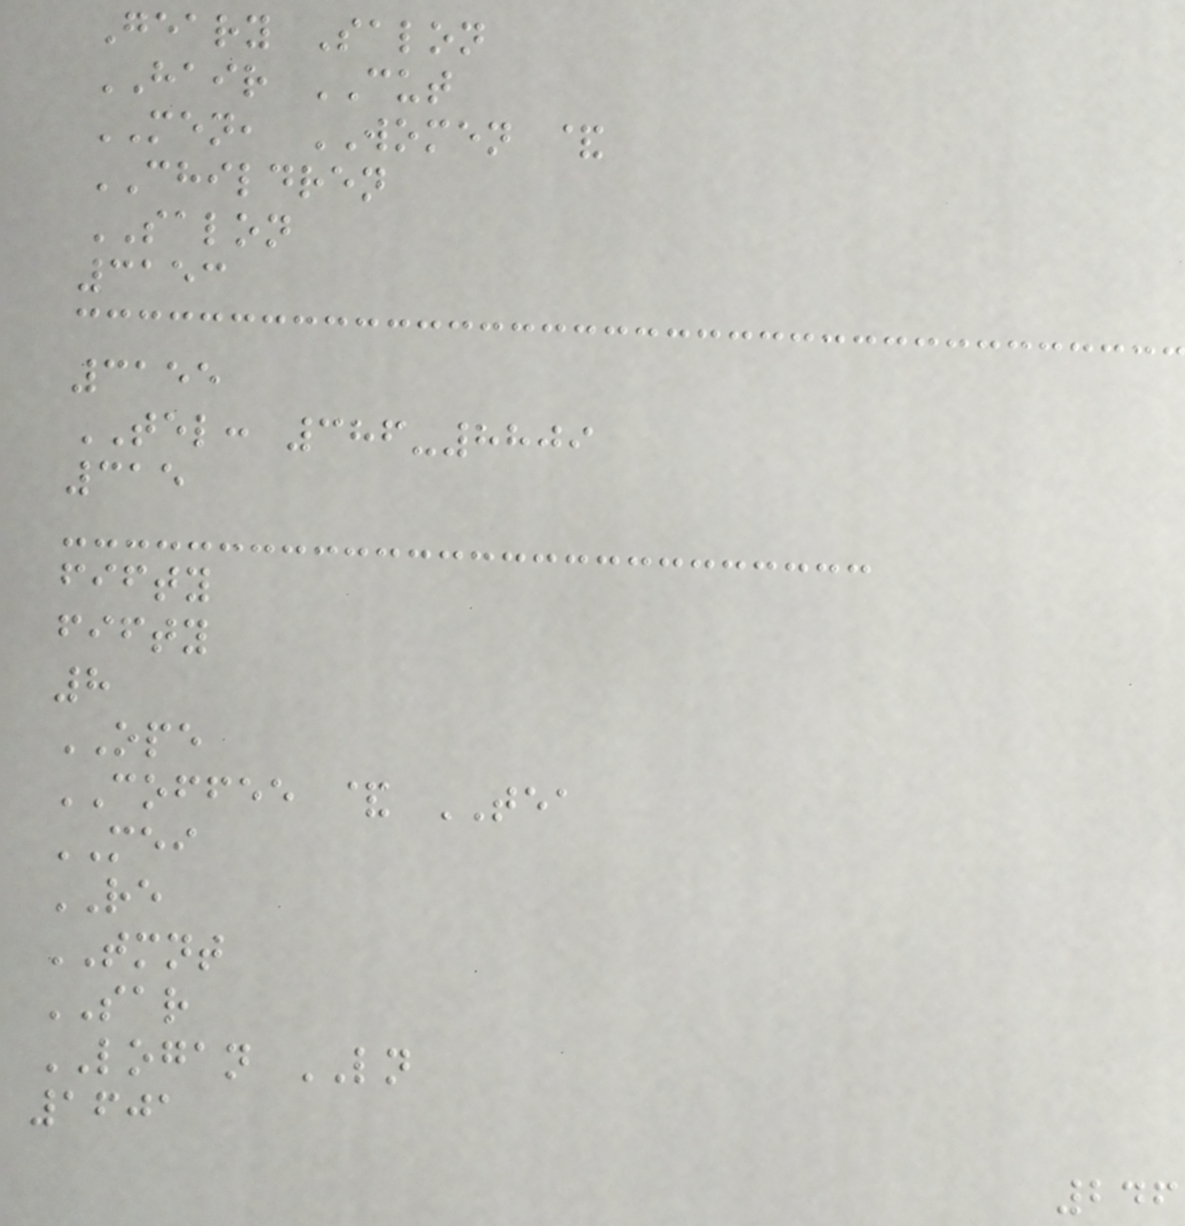Geary Salon
HAIR CUT
MEN, WOMEN &
CHILDREN
SALON
3153
3155
TEL: 386-8809
315
fifty
fifty
8
OPE
COFFEE & TEA
MEI
RE
TMNT
SAR
LOGAN LN
1601
246
